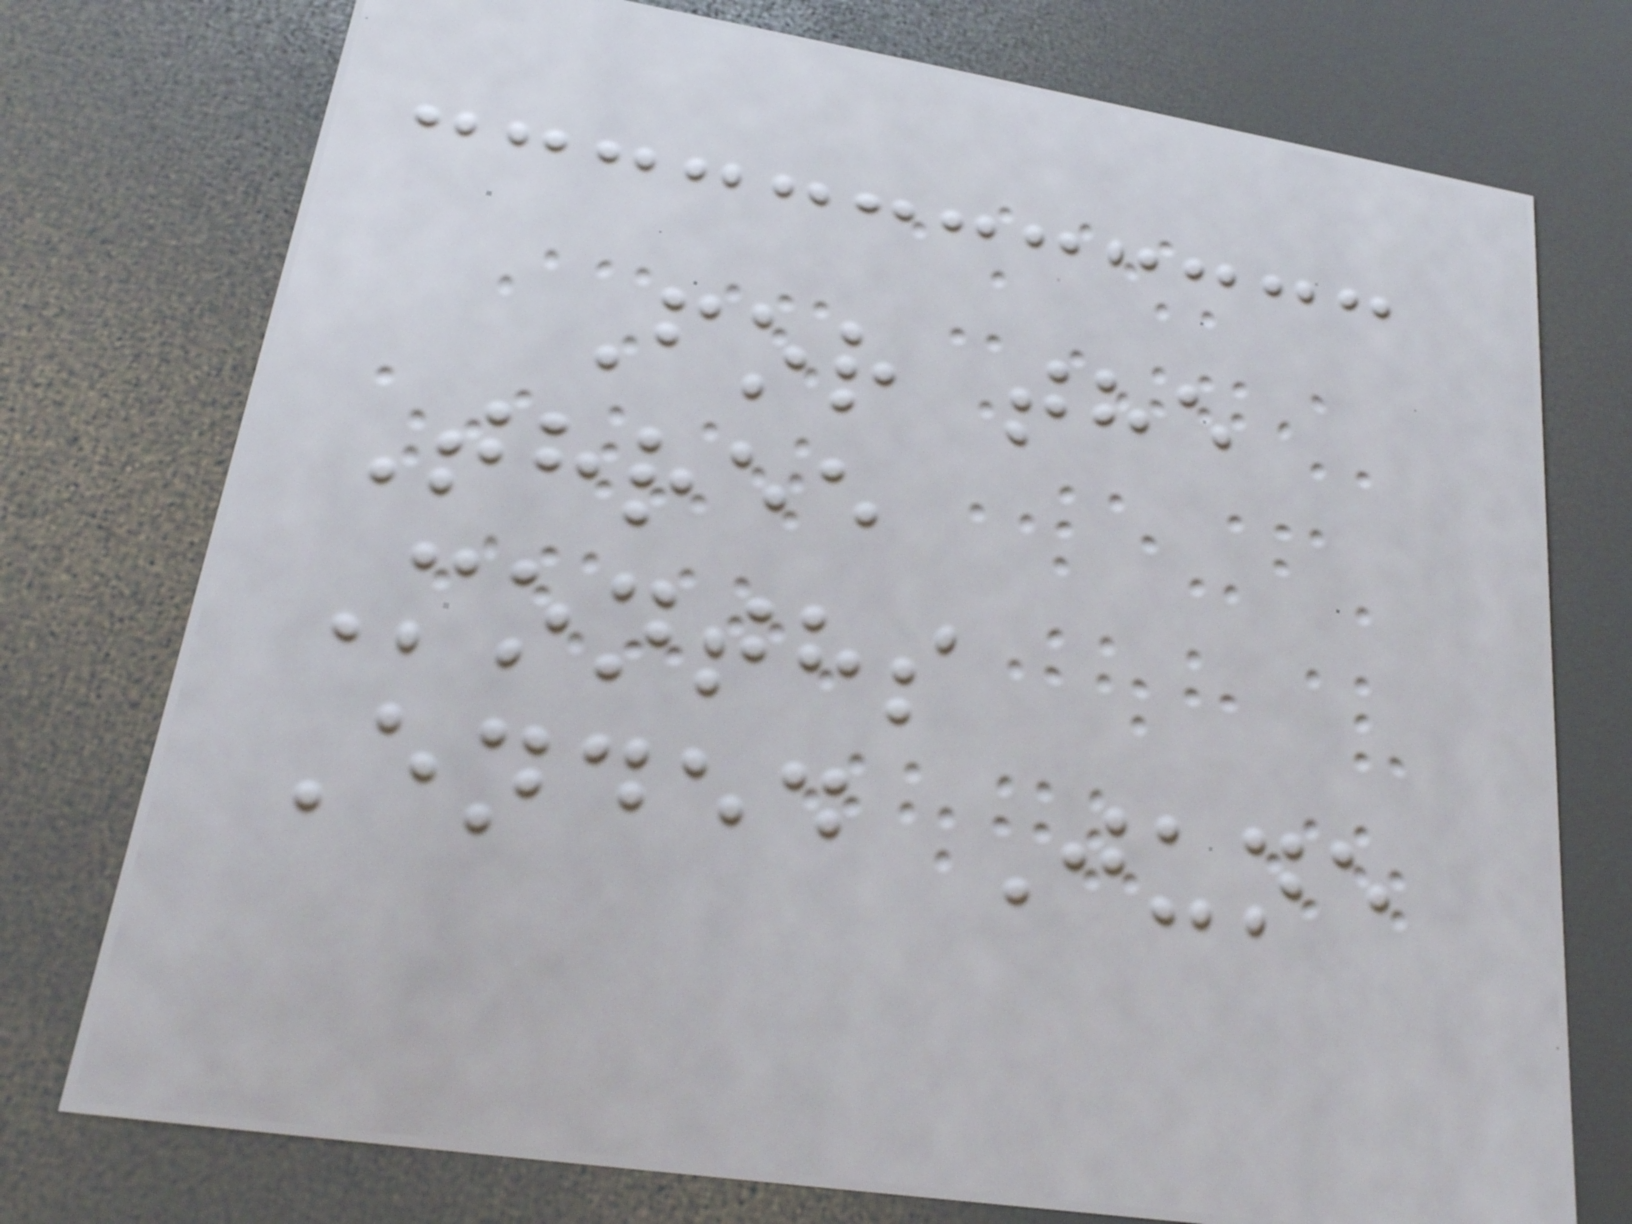For the
Three
Months
Ended June
